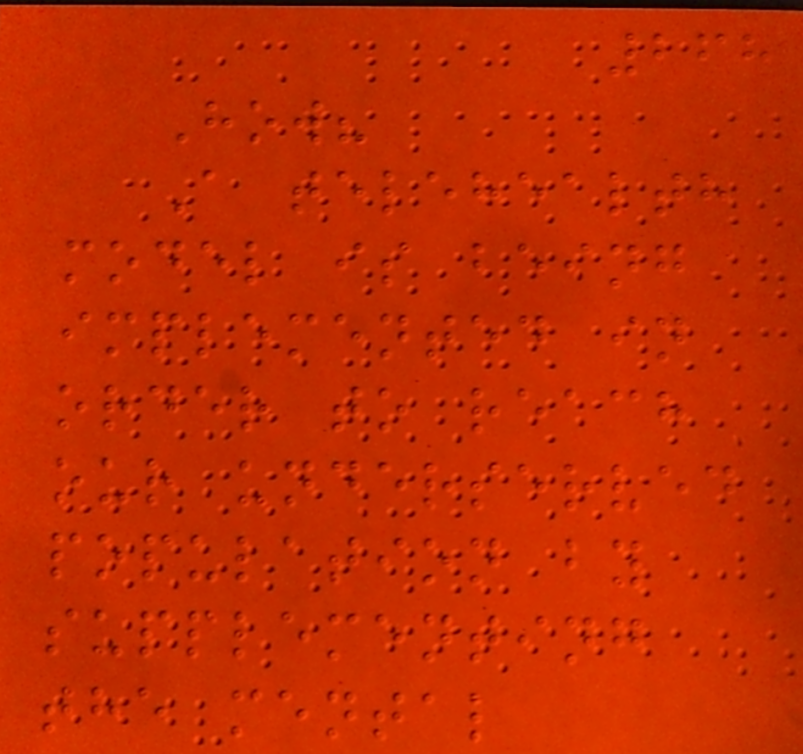268
How?
A telehealth
model is being
implemented in
order to reach
our underserved
population by
supplementing
the mental
